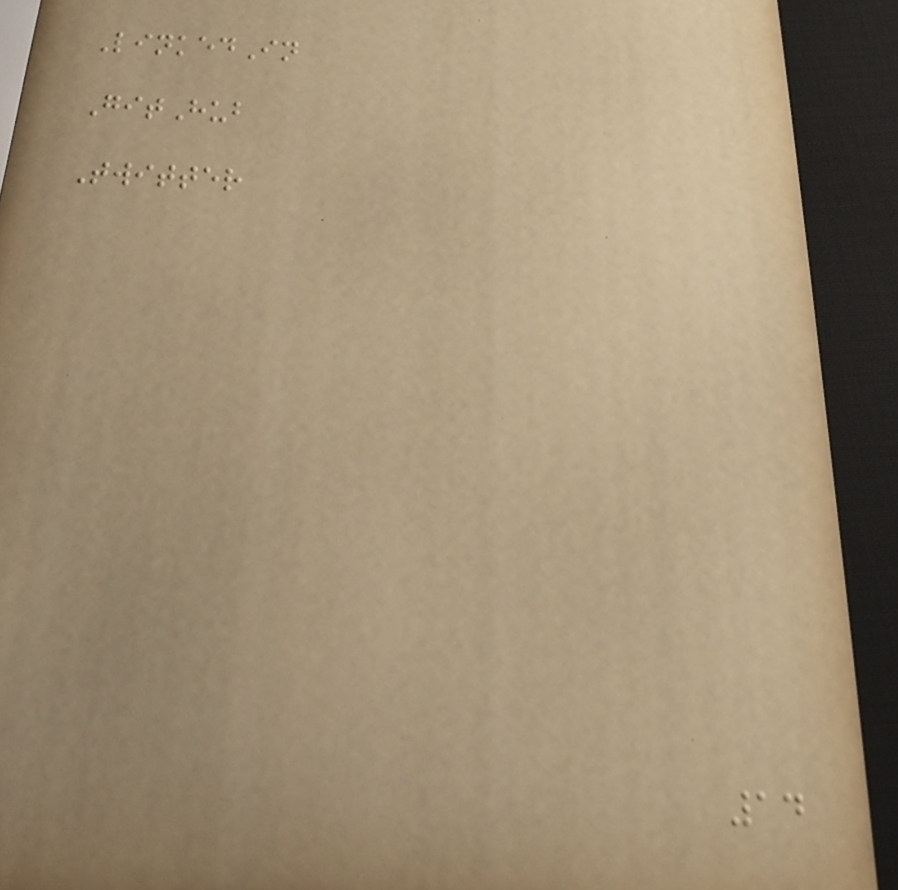LinkedIn
GitHub
Twitter
14
